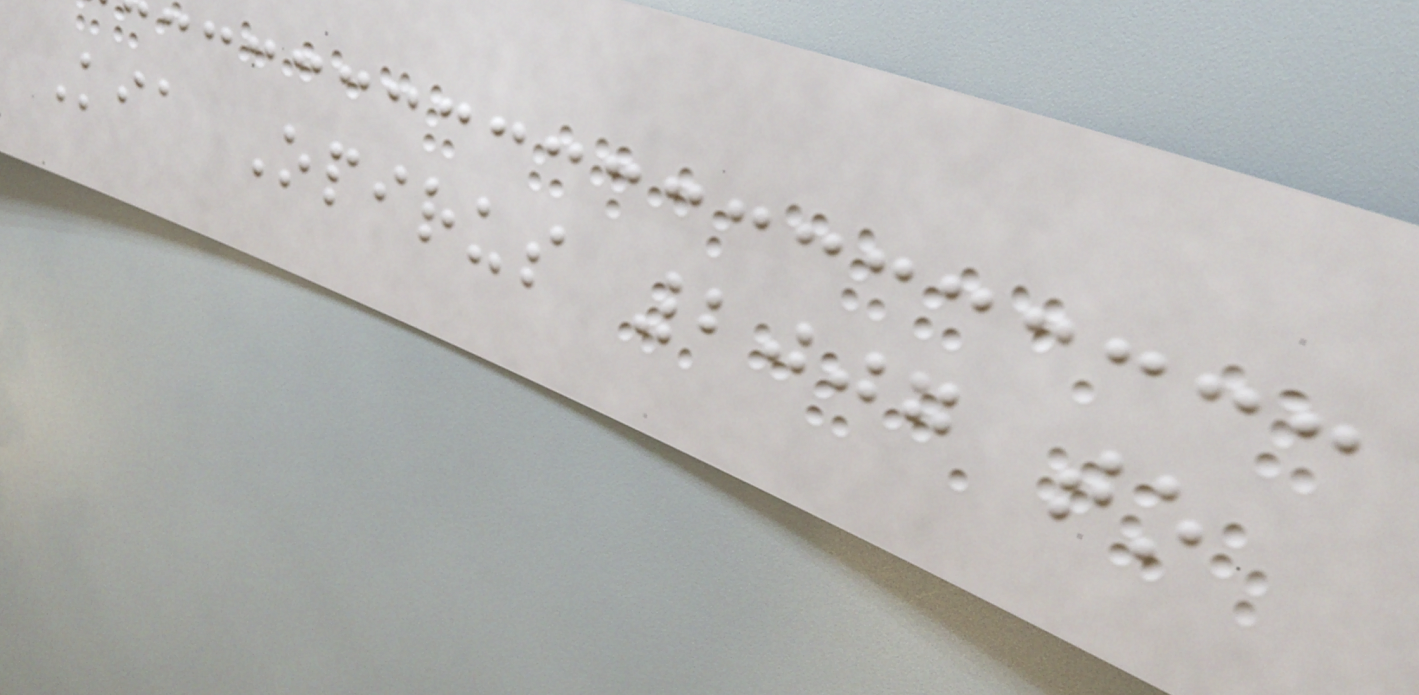Kia Opirus 2007 to
